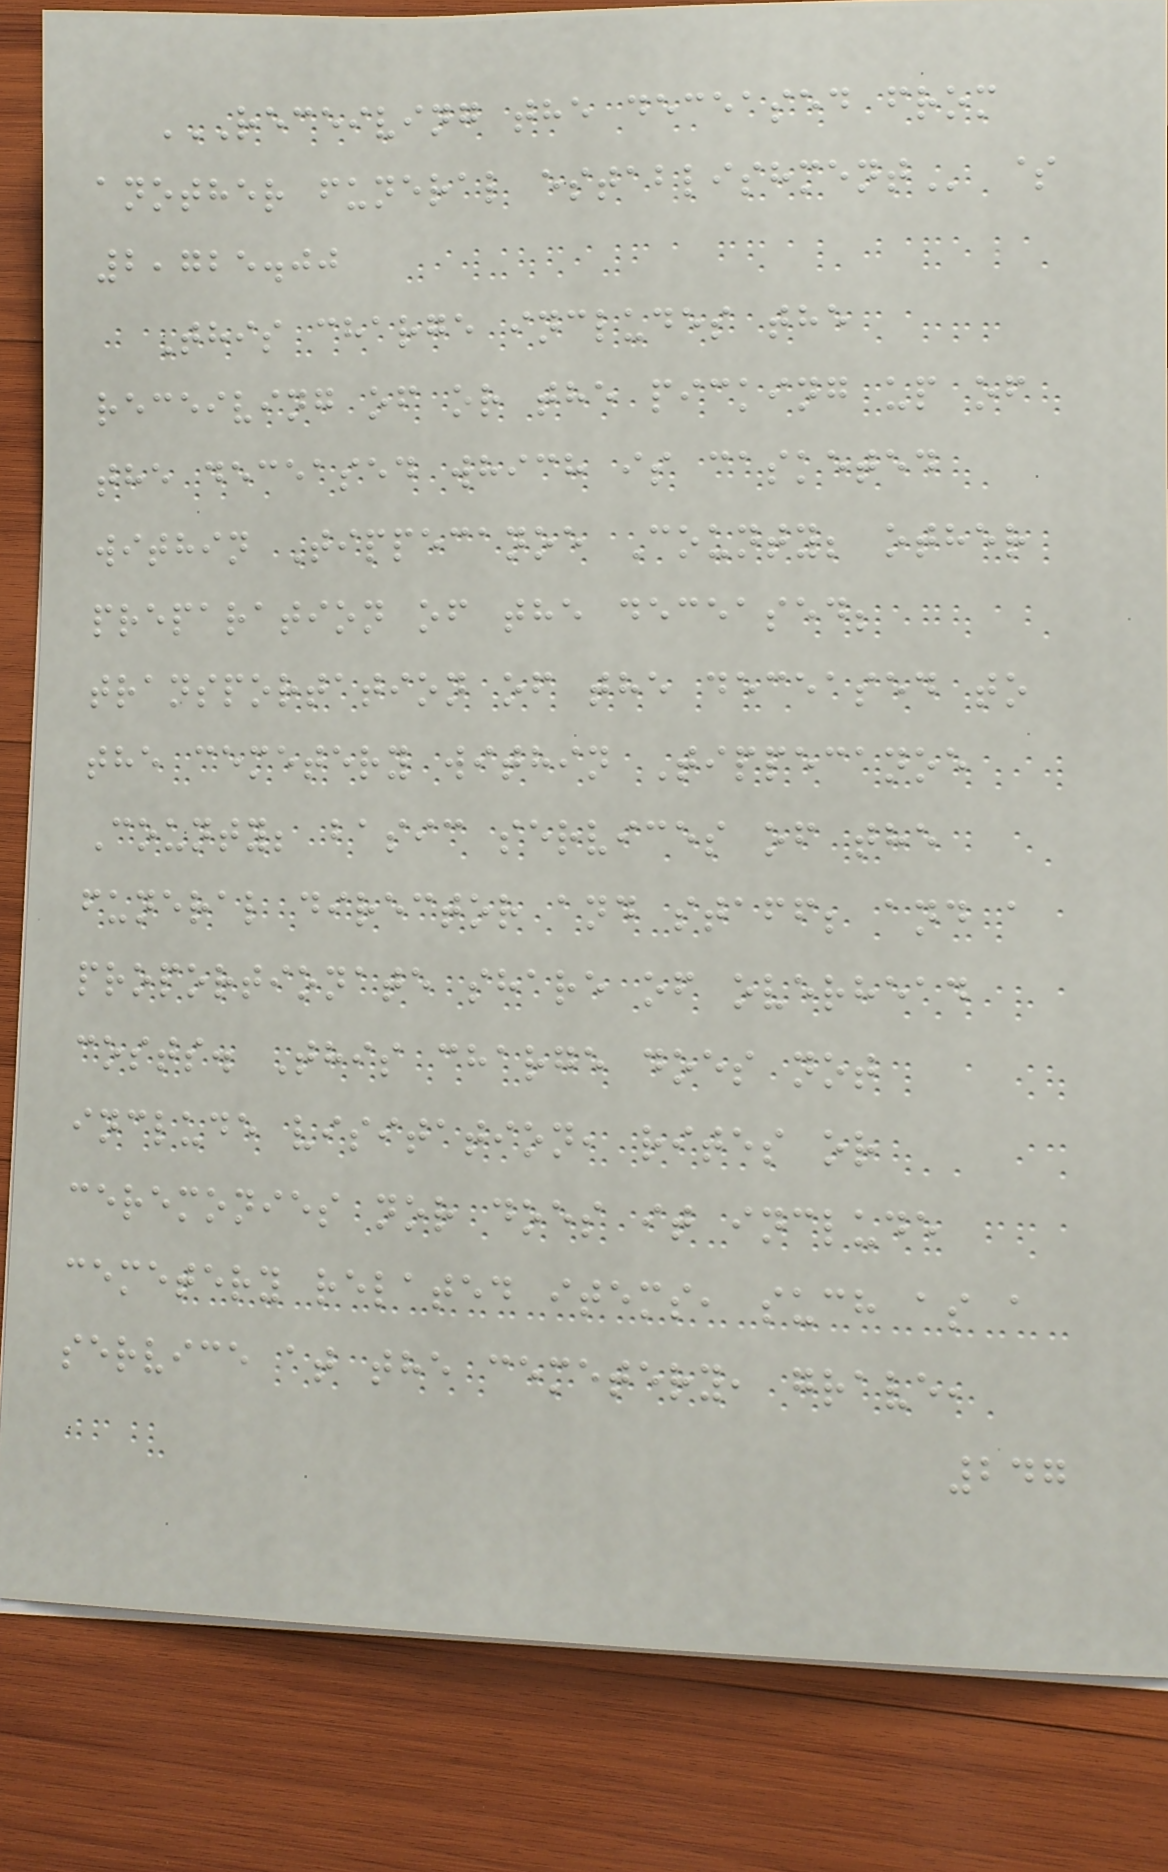RECEIVING THE DECEASED FROM
ANOTHER FUNERAL ESTABLISHMENT $
2,725.00
This charge includes the
receiving of or the picking up of
the deceased which is casketed
within Tippecanoe County; other
preparation of the deceased;
transportation of the deceased to
the cemetery within Tippecanoe
County; basic services of the
funeral director and staff; and a
proportionate share of overhead
costs. This charge does not
include visitation, rites or
ceremonies nor does it include
cemetery related items, such as a
service at the cemetery, grave,
247
